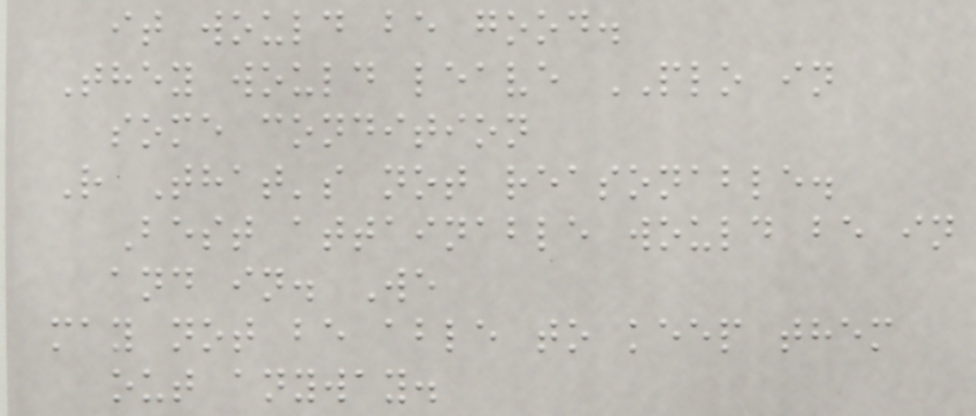it would be good.
They would leave PLO in
some condition
R That's not reasonable.
Best attainable would be in
and in. We
may not be able to keep them
out anyway.
